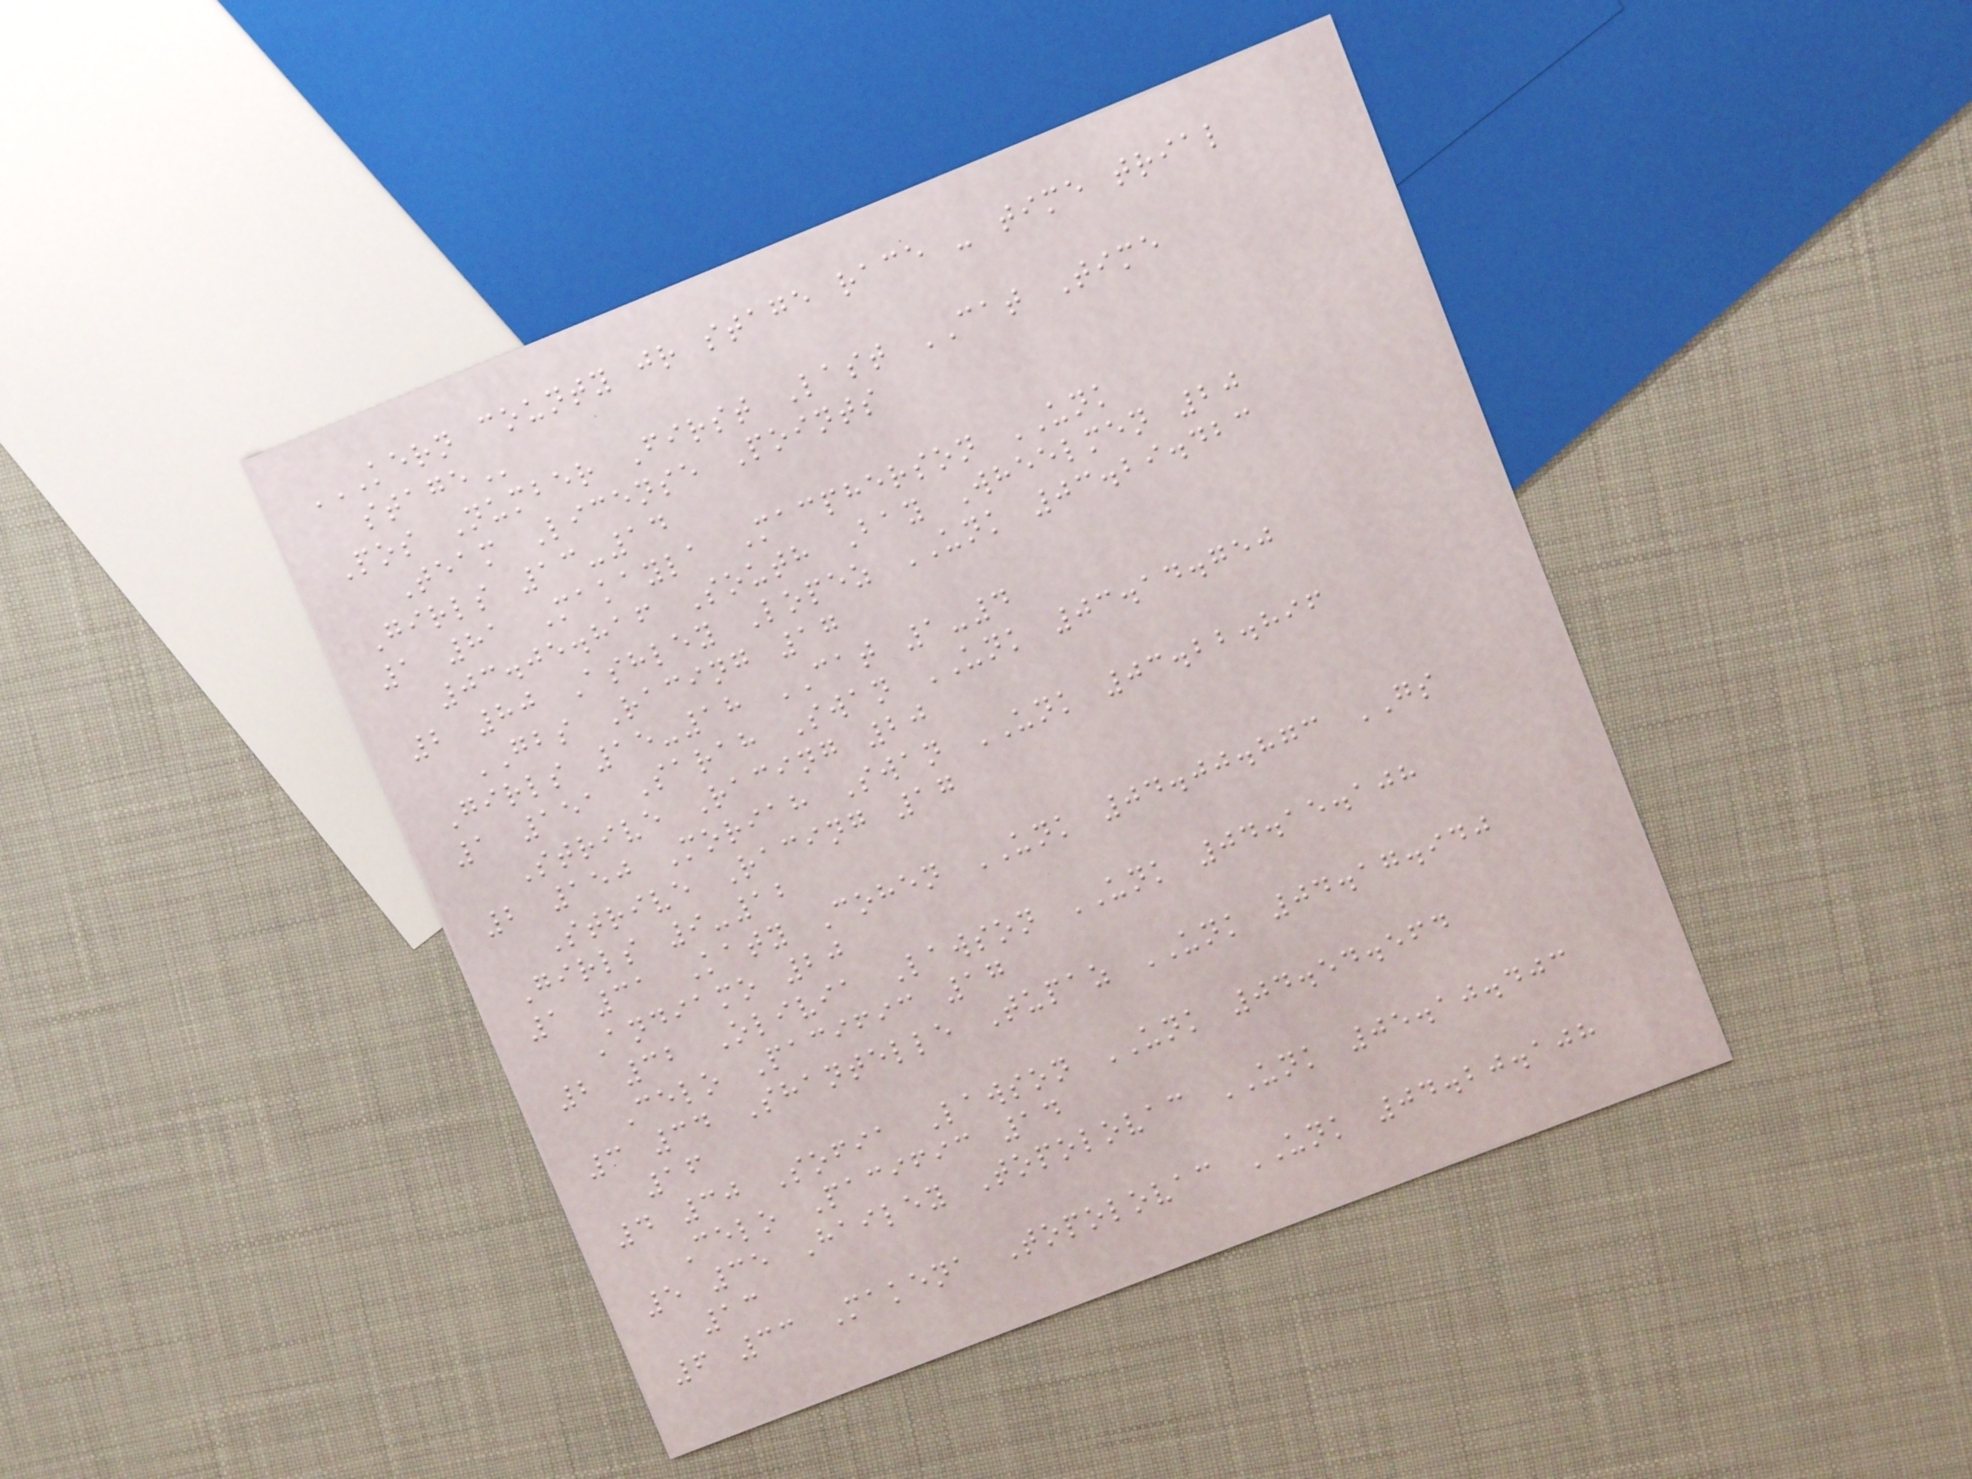KERN COUNTY JR STAGE RACE - TIME TRIAL
STAGE
Pos Number First Last CAT Time
Team License Points
Girls 13-14
1 81 Makayla Macpherson UNK
03.05.816 South Bay Wheelmen 20
2 80 Ashley Lopez UNK 03.29.423
GBS Racing 17
Girls 15-18 CAT 1-4
1 151 Sarah Swan UNK 03.14.750
Strive Racing 20
2 150 Moriah Swan UNK 03.22.896
Strive Racing 17
Girls 9-12
1 31 Katy Cohen UNK 04.00.873 GS
Andiamo 20
2 32 Olivia Lawson UNK 04.15.108
Celo Pacific 17
3 34 Shantelle Tupaz UNK 04.17.940
16
4 30 Sofia Lawson UNK 04.54.564
Celo Pacific 14
5 35 Hailey Topolovac UNK 05.10.403
13
6 33 Makena Topolovac UNK 04.20.108
